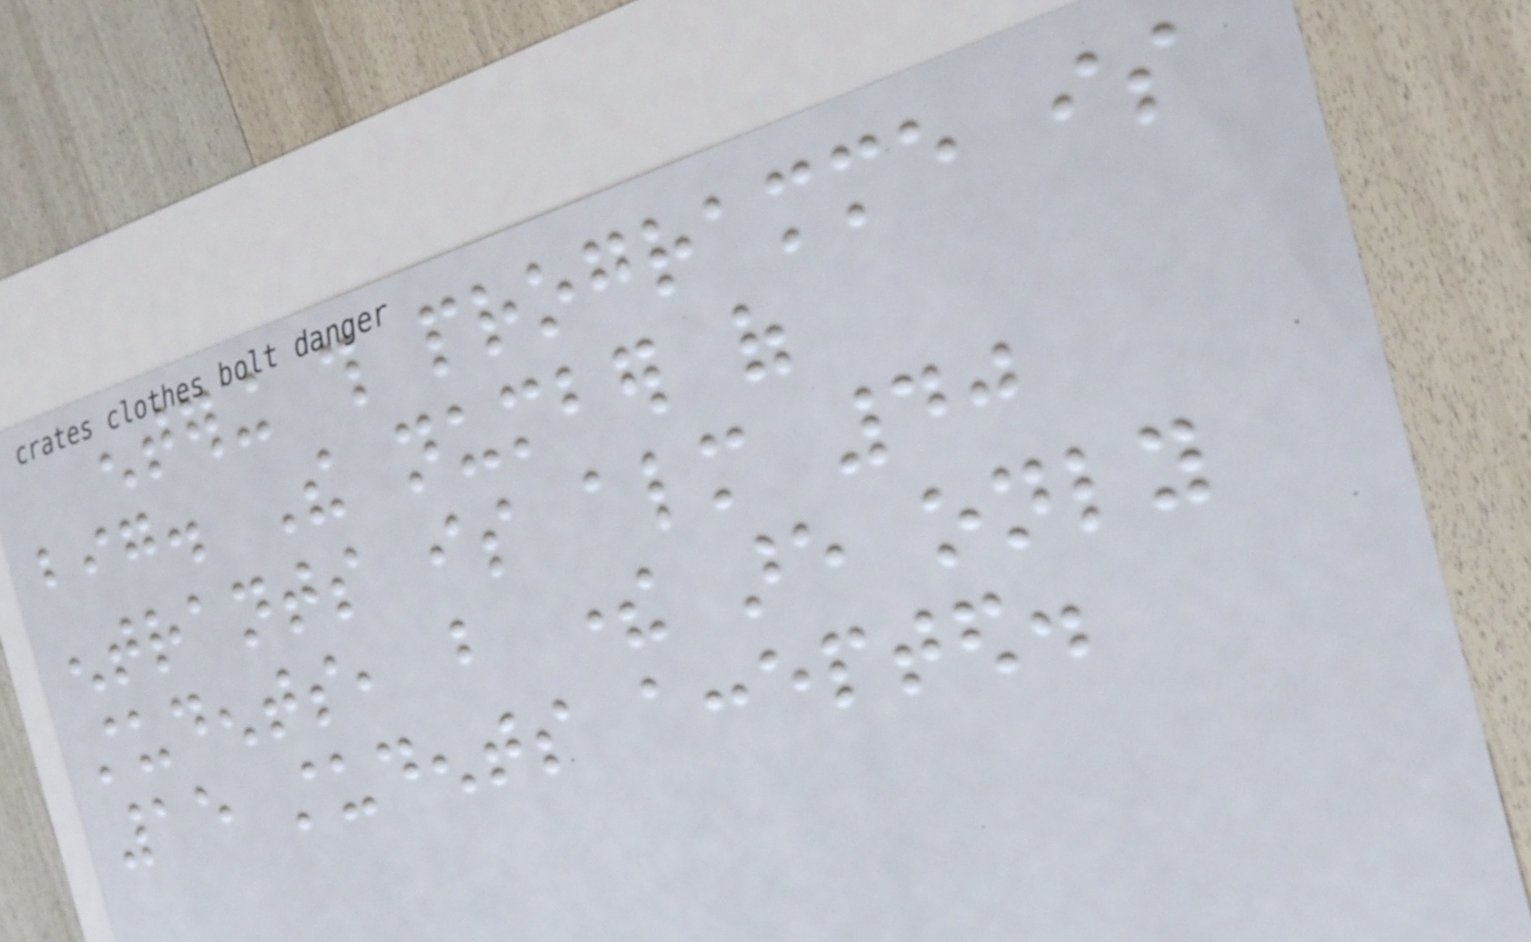entering this programme is
big. The number of
entrants is almost 40
students, but there are only
15 students accepted.
